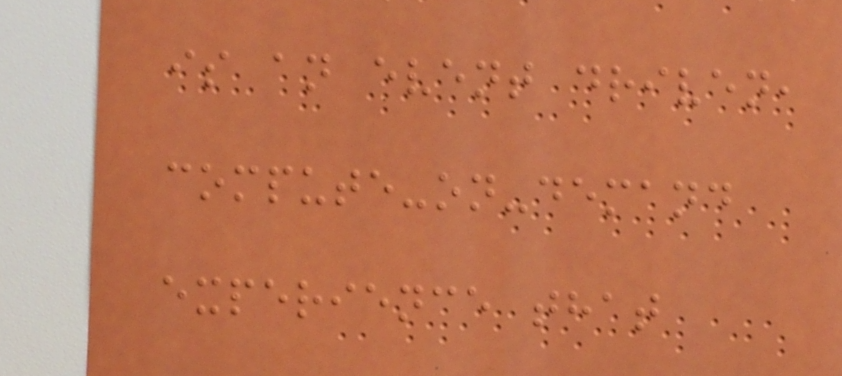is an event driven,
compute-on-demand
experience that
